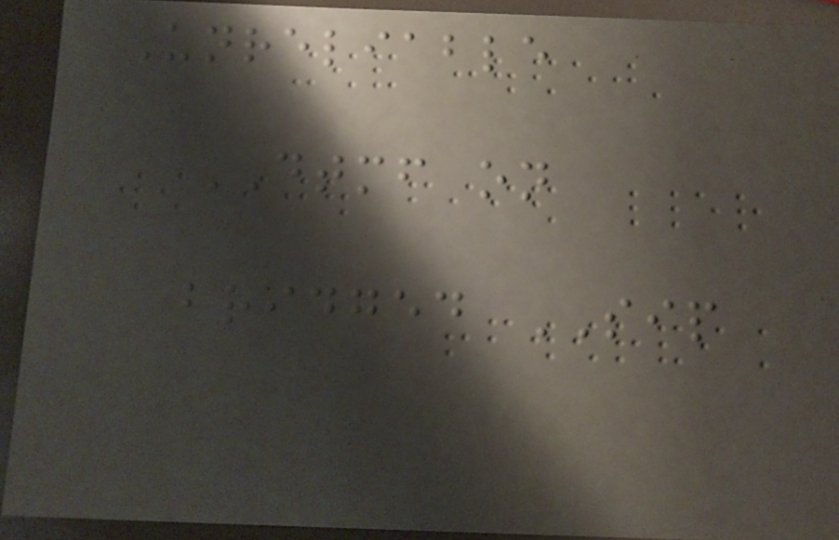Unreliable
DTMF on
bridged SIP
